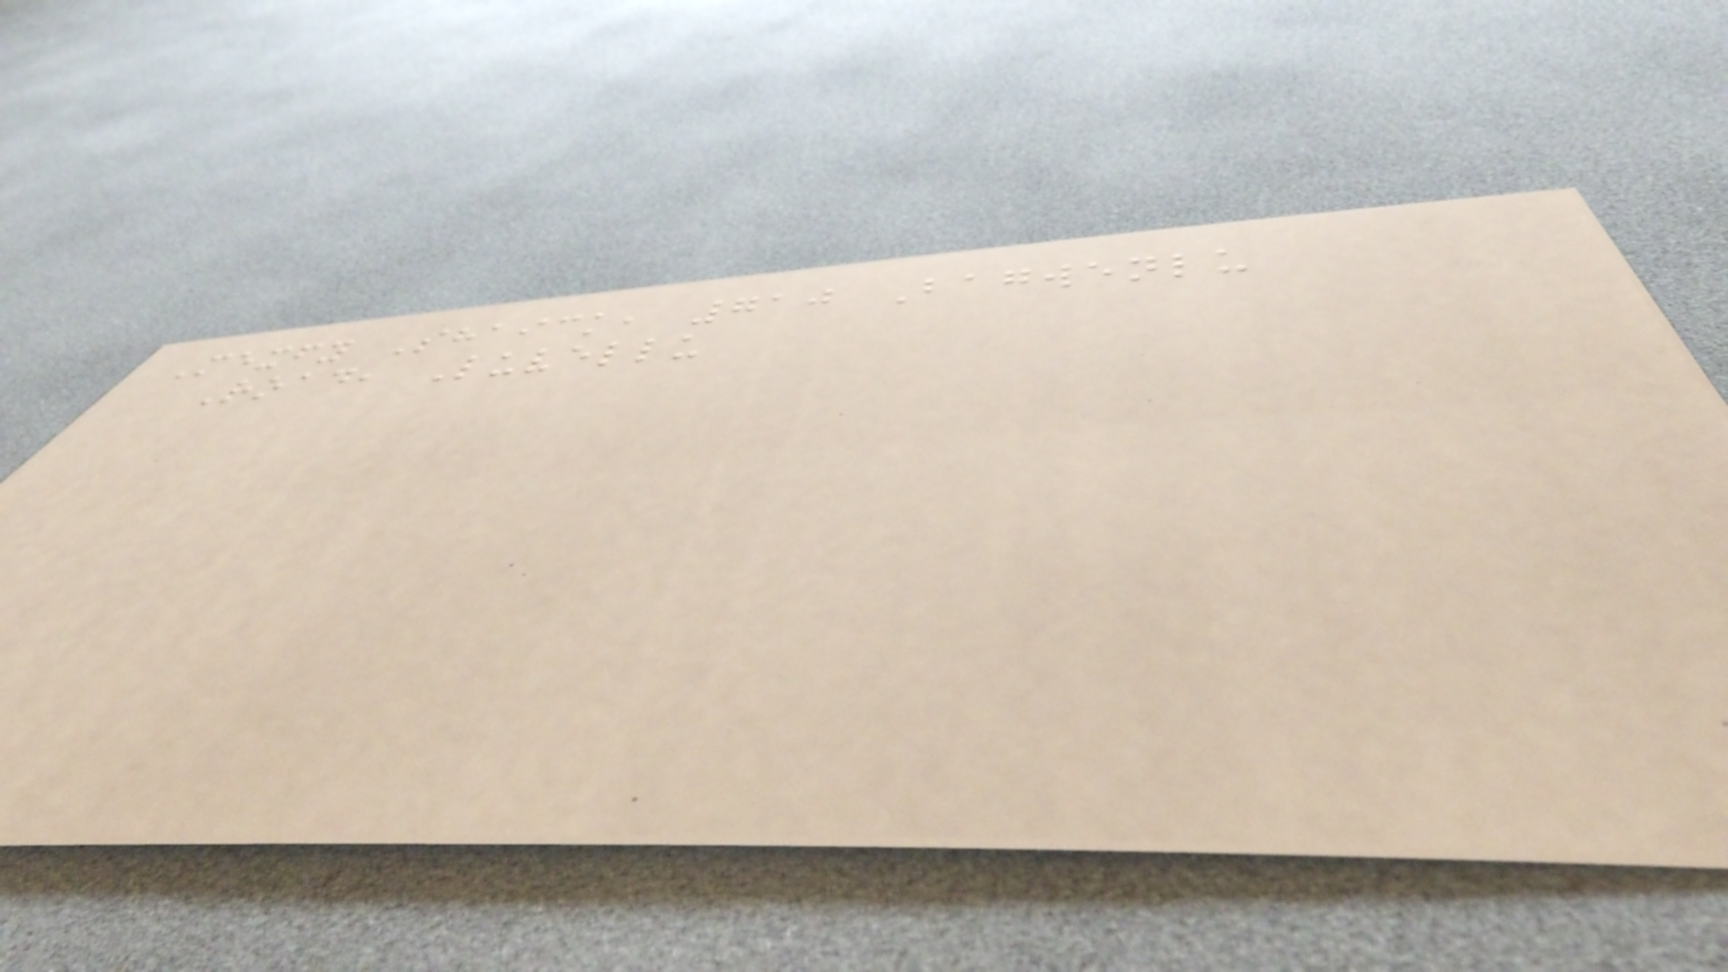Mexfy Shaick, 710 Bagwenlu
Road, Luvellu
